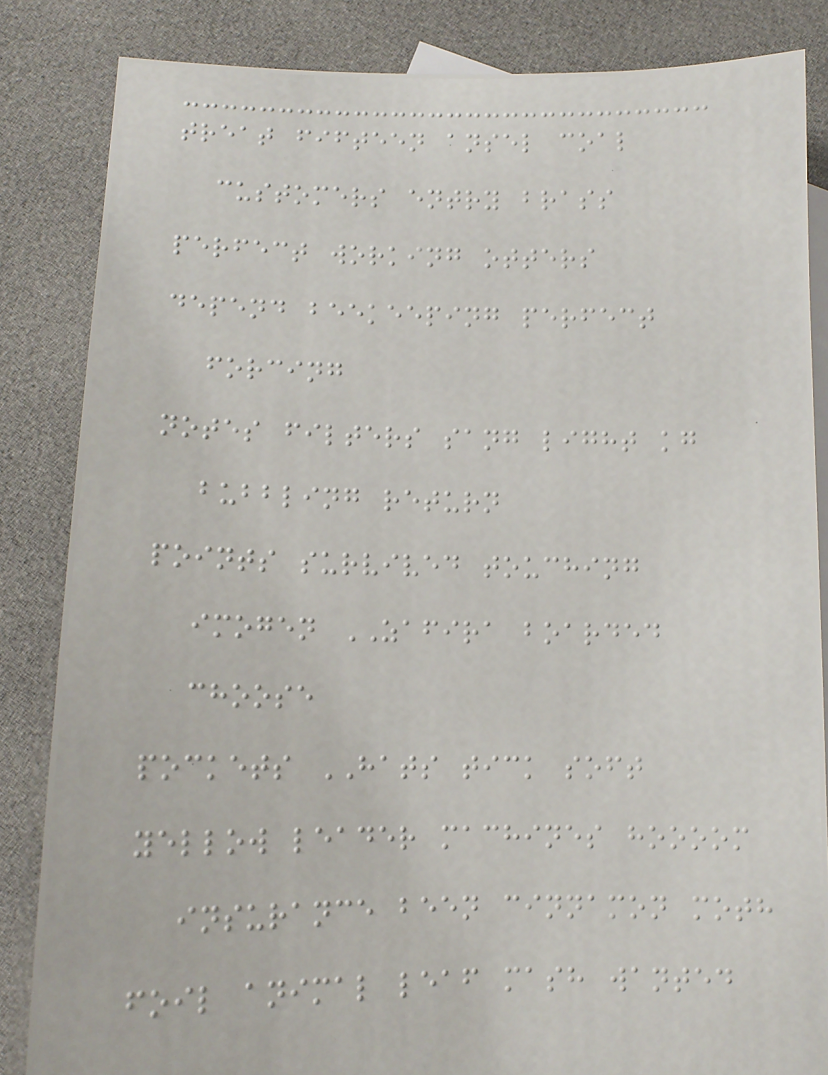treat fifteen ansel coal
customers entry brass
perfect working otters
depend beekeeping perfect
forcing
notes filters sang light kg
bubbling return
points survived touching
imogen ZAFIRA boarded
choose
pockets HATS tick soft
yellow leader machines hoooom
insurance been cinnamon moth
foil animal leaf mash wanted
